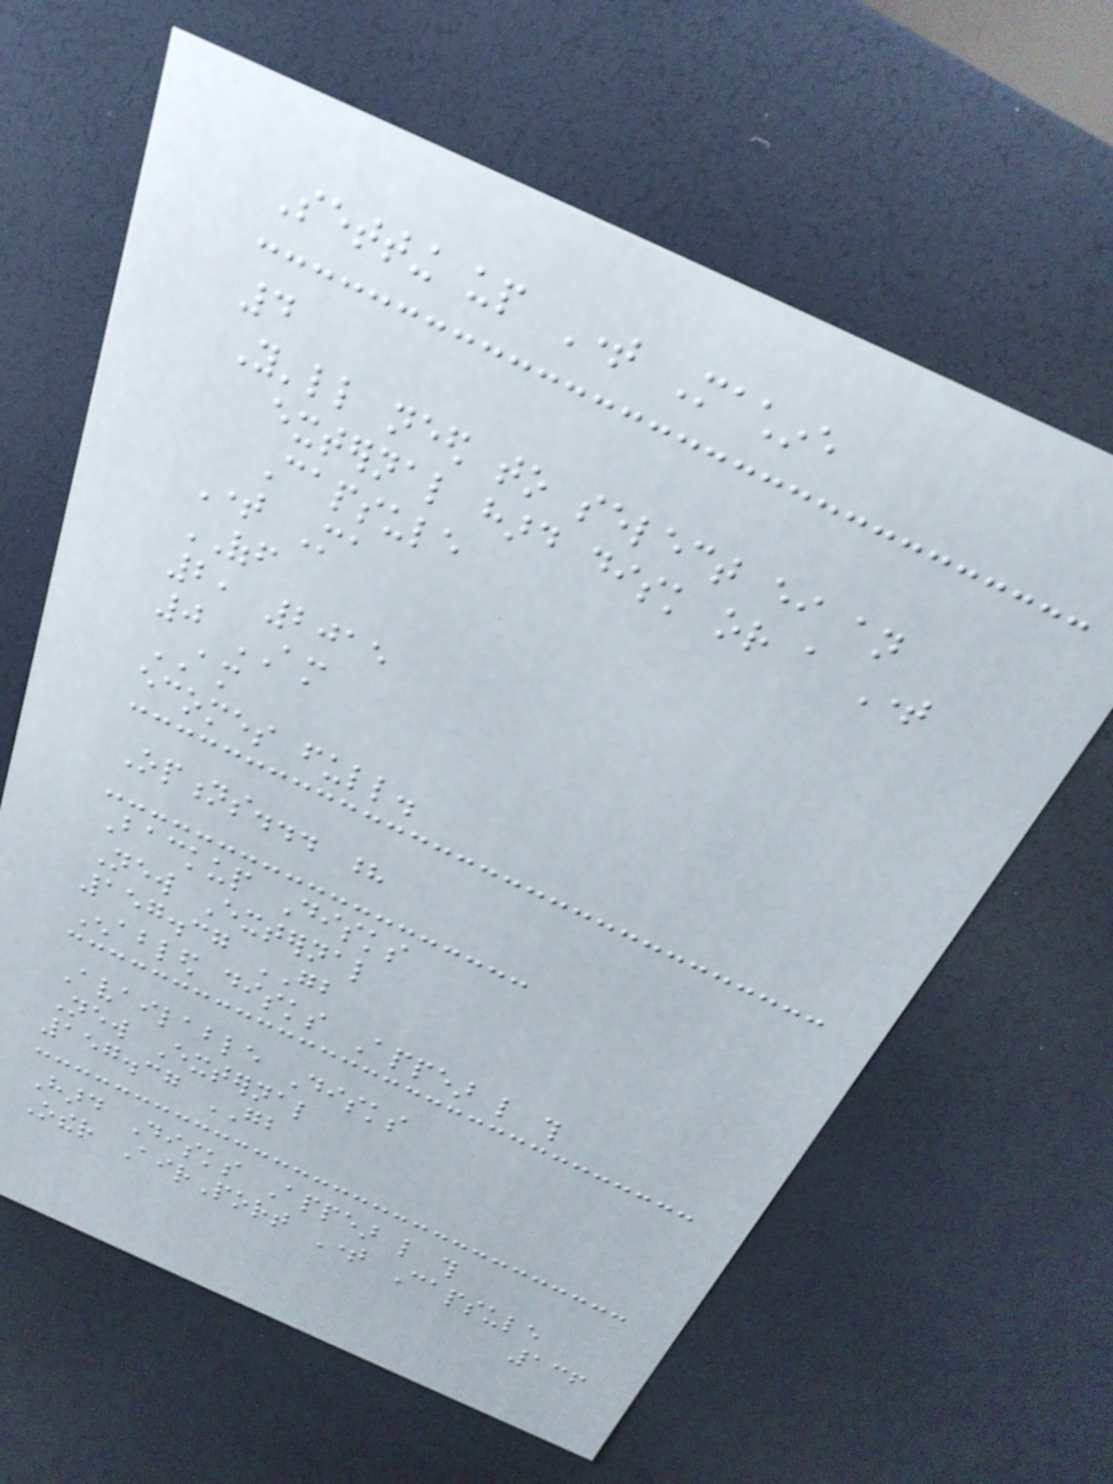Setting up Time Machine
4
You'll need to select either an
external hard disk or a Time
Capsule
Time Ma
OFF
2, 2015
0 AM
AM
ecomes full.
Options... ?
Backup Disks
New External
157.37 GB
Enabled disks Appear like this
Available Disks
New External
157.37 GB
Hard Disks Appear like this
Other AirPort Time Capsule
136
